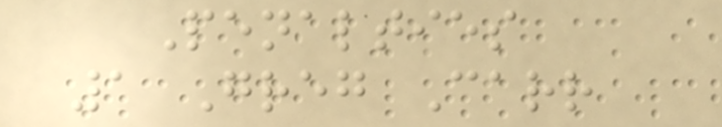Penalties
1 Greg Carr
